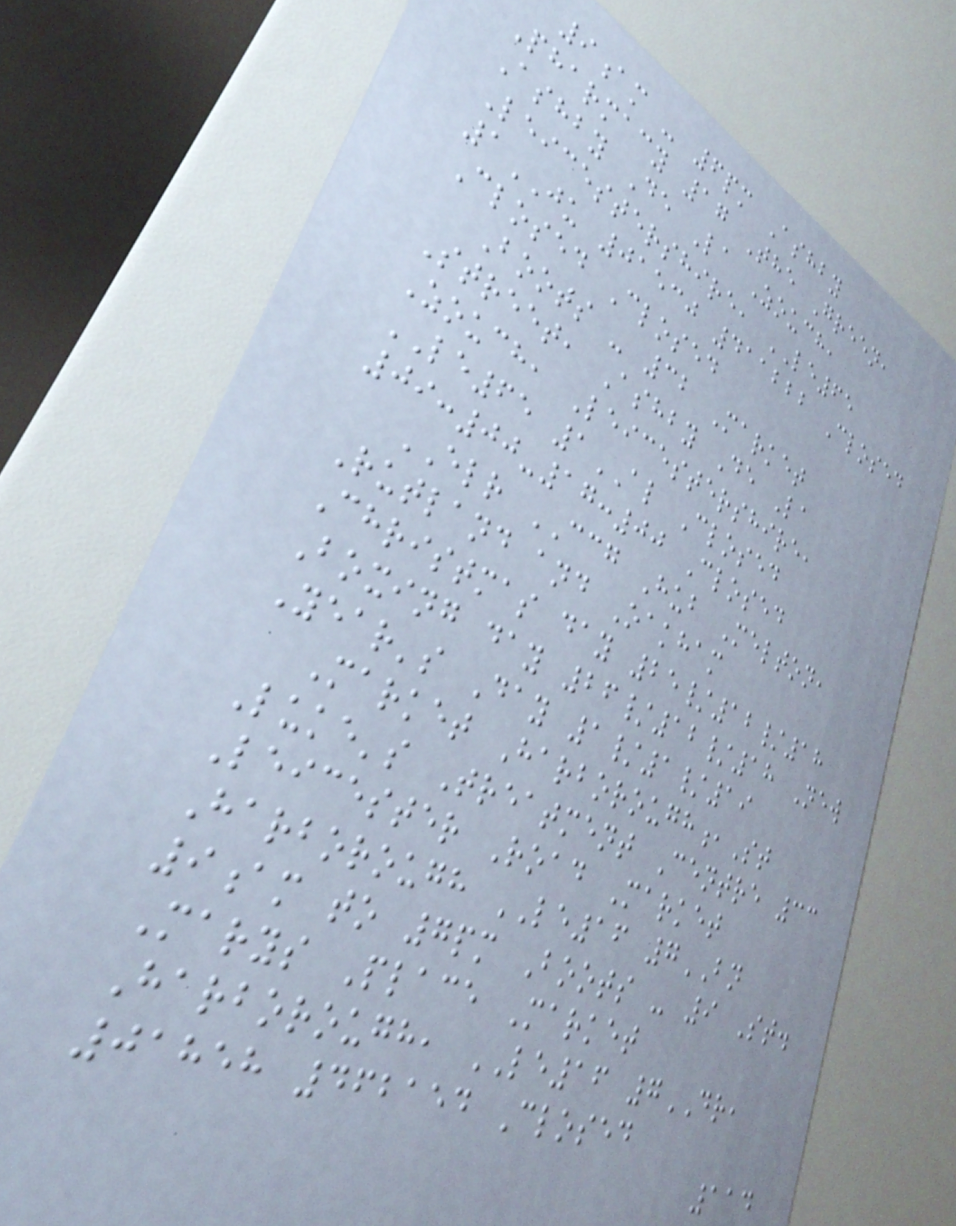9am - 6pm Ashby
Pharmacy 17 The Green,
Ashby De La Zouch,
Leicestershire, LE65
1JU 01530 411222 Closed
Closed Closed
Boots - 32 Market
Street, Ashby De La
Zouch, Leicestershire,
LE65 1AL Closed
09:00-17:00 Closed
ELR CCG Hub Melton,
Rutland and Oakham
Christmas day 25/12/18
Boxing day 26/12/18 New
Year's Day 1/1/19
Market Harborough,St
Luke's Treatment Centre 33
Leicester Road Market
Harborough LE16 7BN
9am to 7pm Boots - 9 St.
Marys Place Market
Harborough, LE16 7DR,
01858 462154 Closed
114
